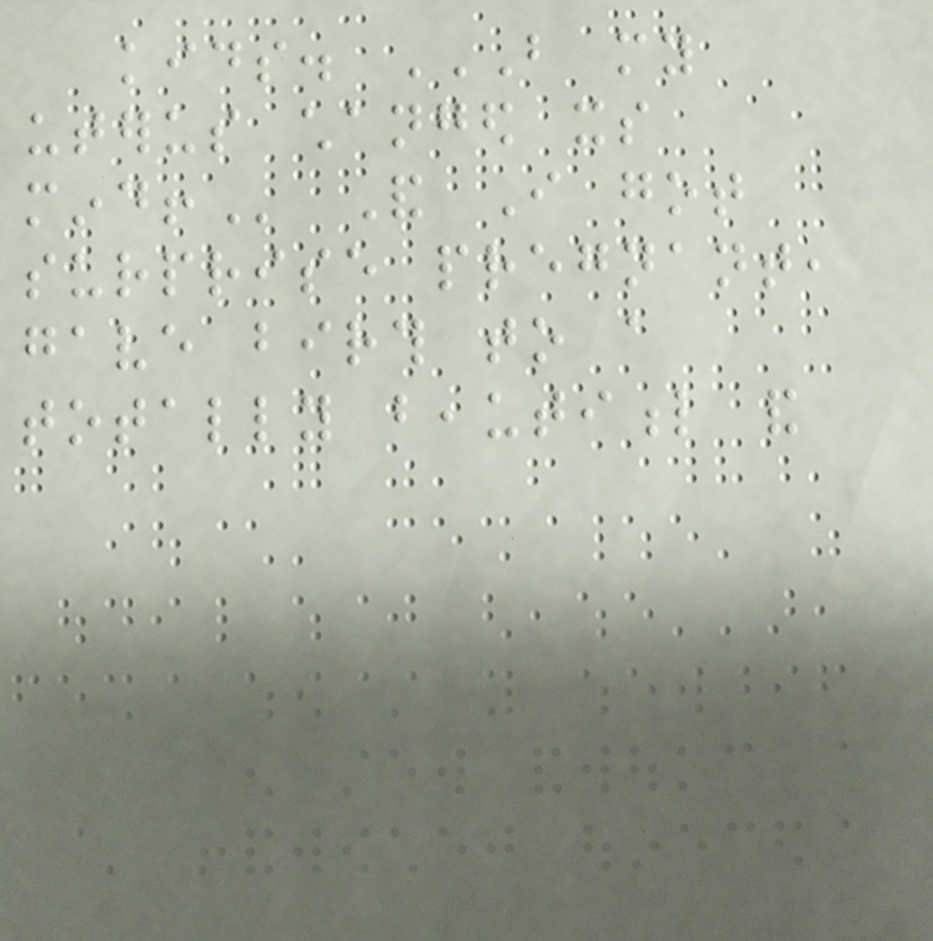kids. BUT MY
UTERUS CHANGED ITS
MIND! And I got
surprise pregnant,
gave birth to a
totally beautiful and
